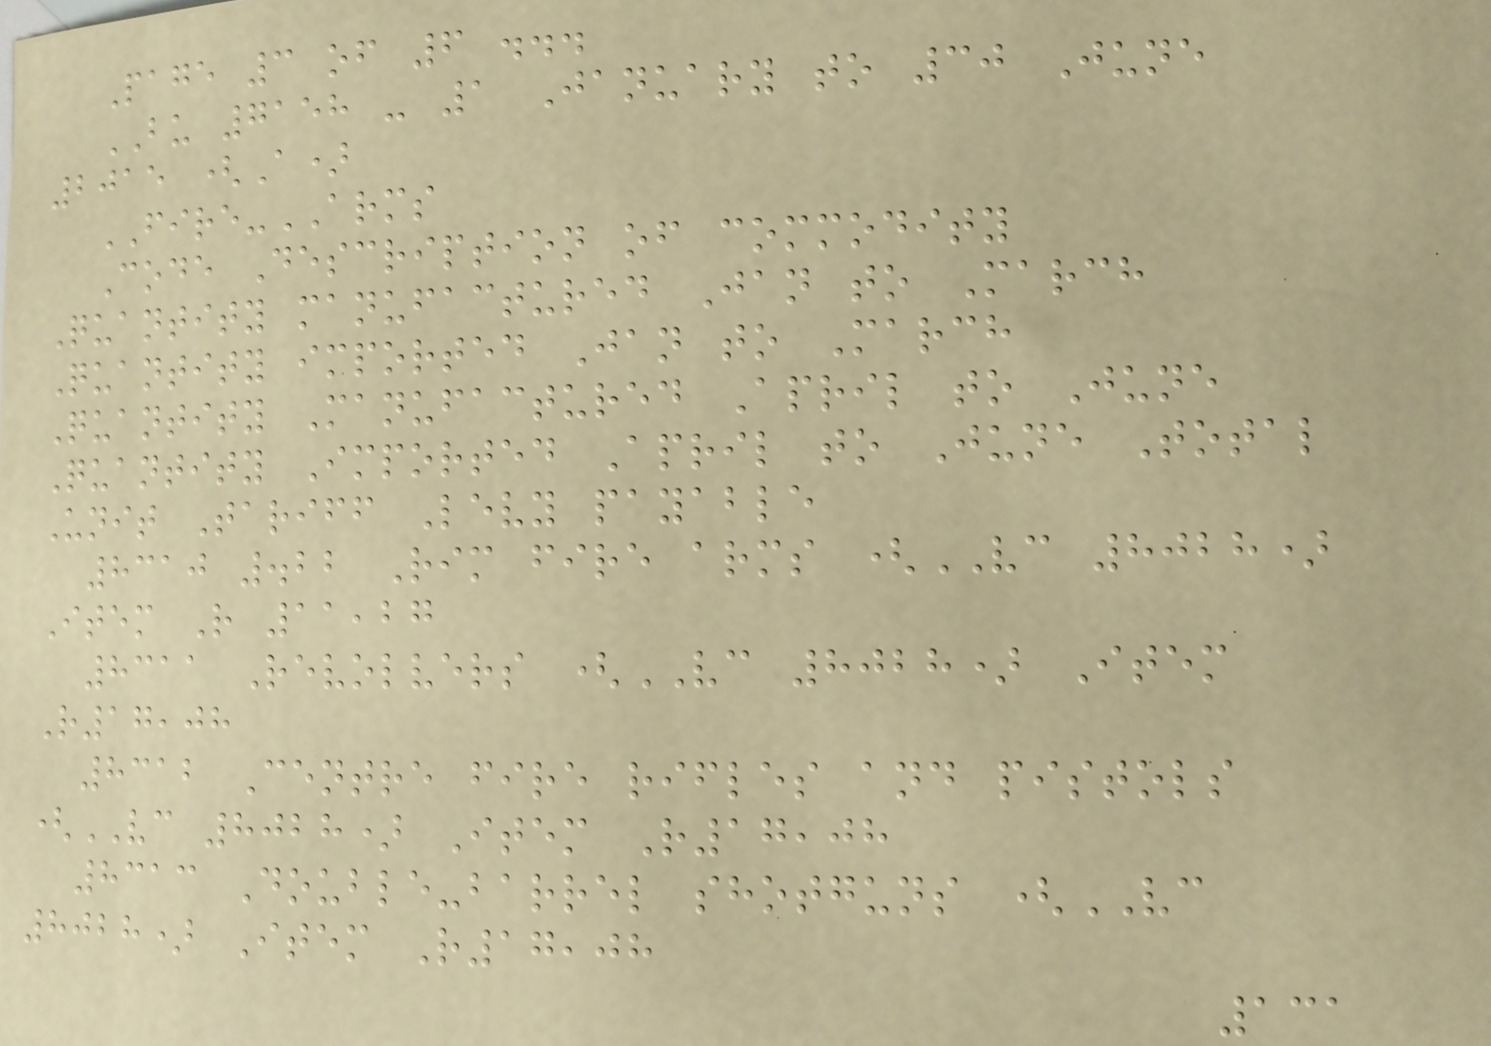Page 3 of 6 ...
BU 7158 - 1 January to 30 June
2015 (A)
FIRE-ARMS
Code Description of commodity
Quantity manufactured Jan to March
Quantity imported Jan to March
Quantity Manufactured April to June
Quantity Imported April to June Total
Unit Tariff Levy payable
8310 .22 Rim fire arms (VC 8028)
Item R 11,27
8311 Revolvers (VC 8028) Item
R17,08
8312 Centre fire rifles and pistols
(VC 8028) Item R17,08
8313 Double-barrel shotguns (VC
8028) Item R17,08
131
